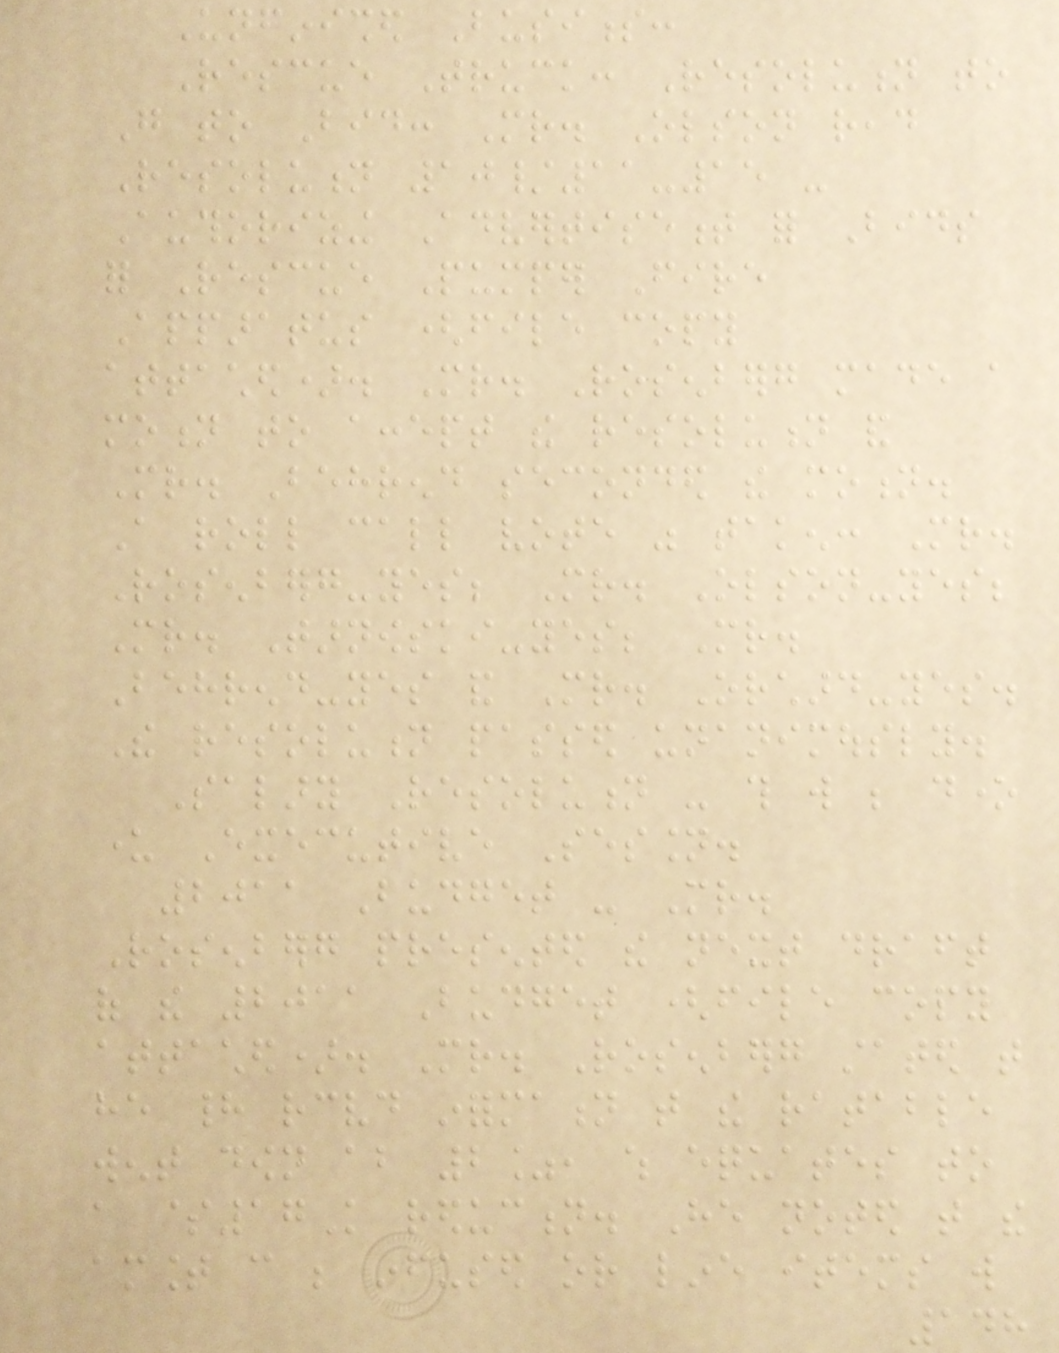Unfinished Business:
Rescue Truck: Resolution to
Go to Bid: Mr. Olson read
Resolution 10/11-15 -
Authorizing Advertisement for Bids
for Rescue Pumper Fire
Apparatus (file copy
attached). Mr. Rosenberg made a
motion to accept the resolution and
Mr. Behrend seconded the motion.
A roll call vote was taken: Mr.
Rosenberg-yes; Mr. Olson-yes;
Mr. Tarnowski-yes; Mr.
Behrend-yes and Mr. Orchard-yes.
The resolution passed unanimously.
Salary Resolution - this will be done
under Executive Session.
2011 Budget - Mr.
Rosenberg presented the next draft
of the 2011 Budget (file copy
attached). Mr. Rosenberg stated that
he had received information that the ratable
went down about 2%, which equates to
a $17K reduction. He noted that the
amount can be infused or line items will
148
